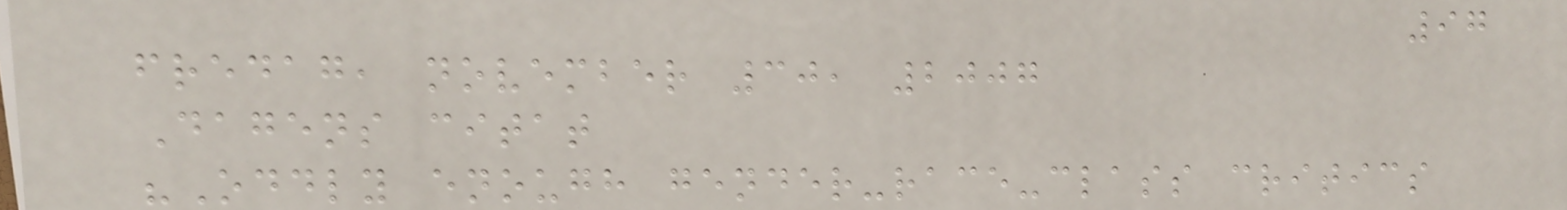97
fredag, november 30, 2007
Dagens citat
"Oddly enough gender-race-class critics
